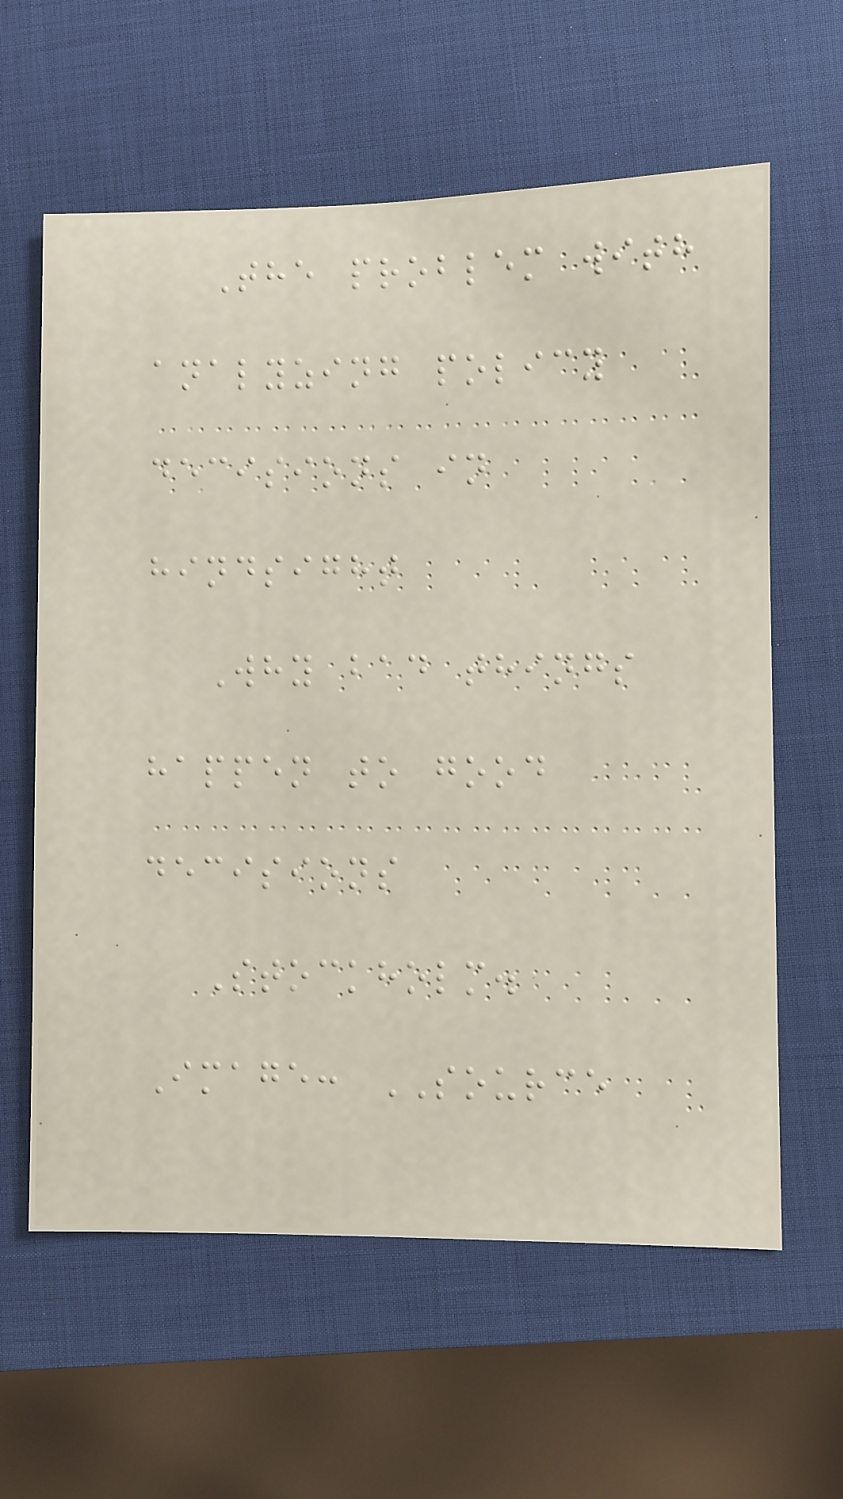The problem with
analyzing policy
decisions in
hindsight
Why bad things
happen to good
decisions
Stockholm.
Image: SOURCE
